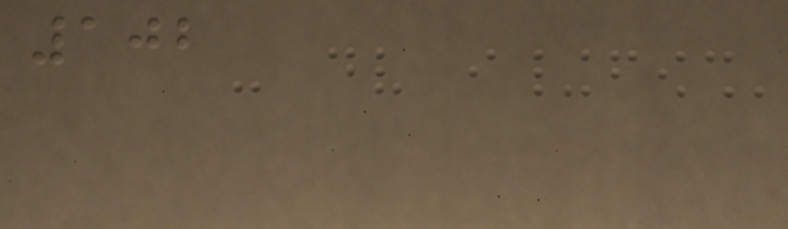102
